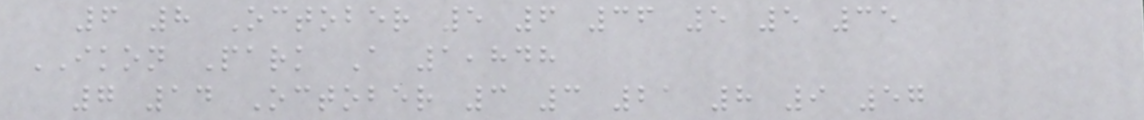6 8 October 5 6 36 5 5 35
IKON Park A 1,848
7 14 October 3 3 21 8 9 57
